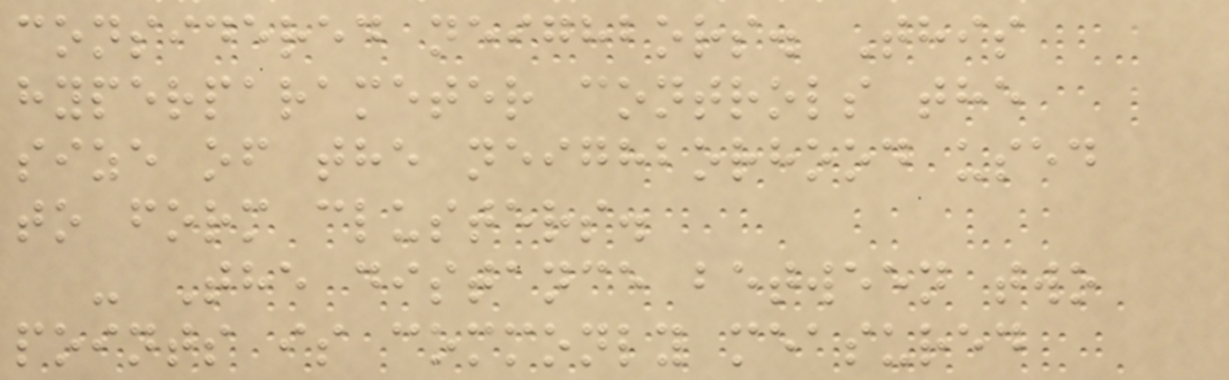considered neighbors. This
hyperparameter controls the
size of the neighborhood used
to form clusters.
- The distance between two
points is commonly measured
